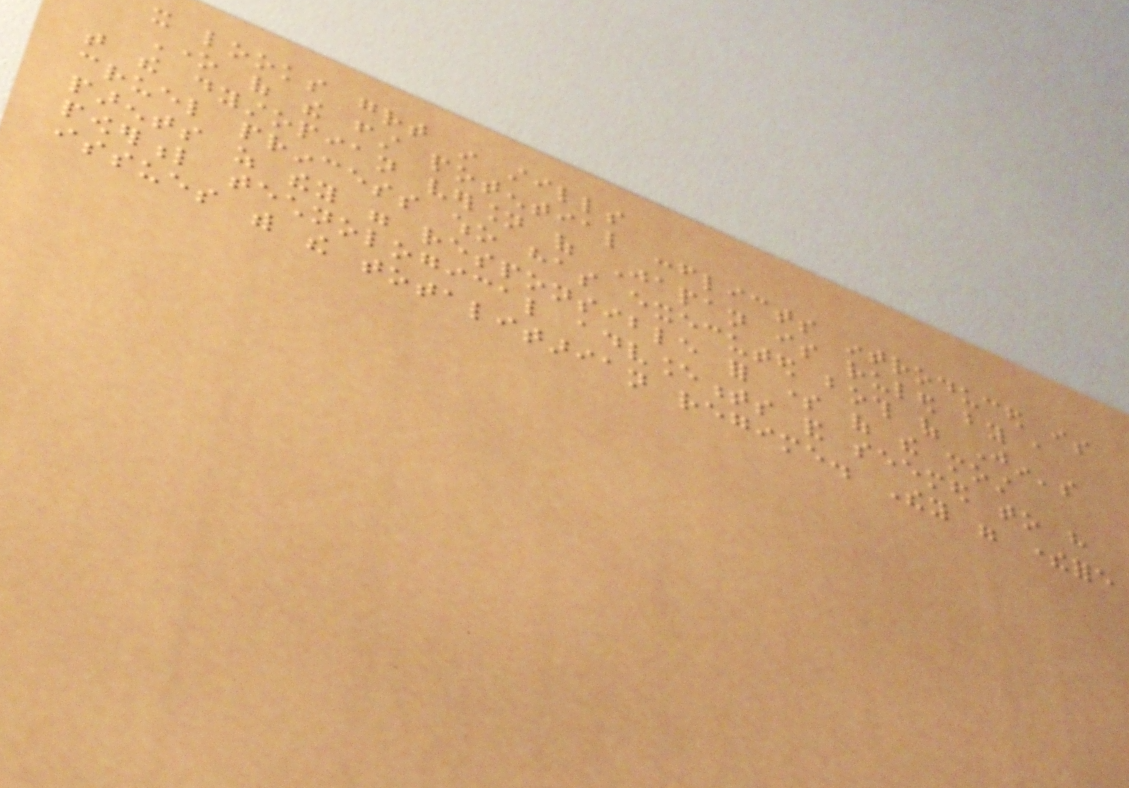it looks great in stills
One of the first potential conflicts introduced is
that the dystopian version of Japan is ruled by a
cruel princess who has executed both of Jin's
parents as they were responsible for some of the most
powerful technological advancements and seemed to have
issues with the totalitarian regime. They were therefore
